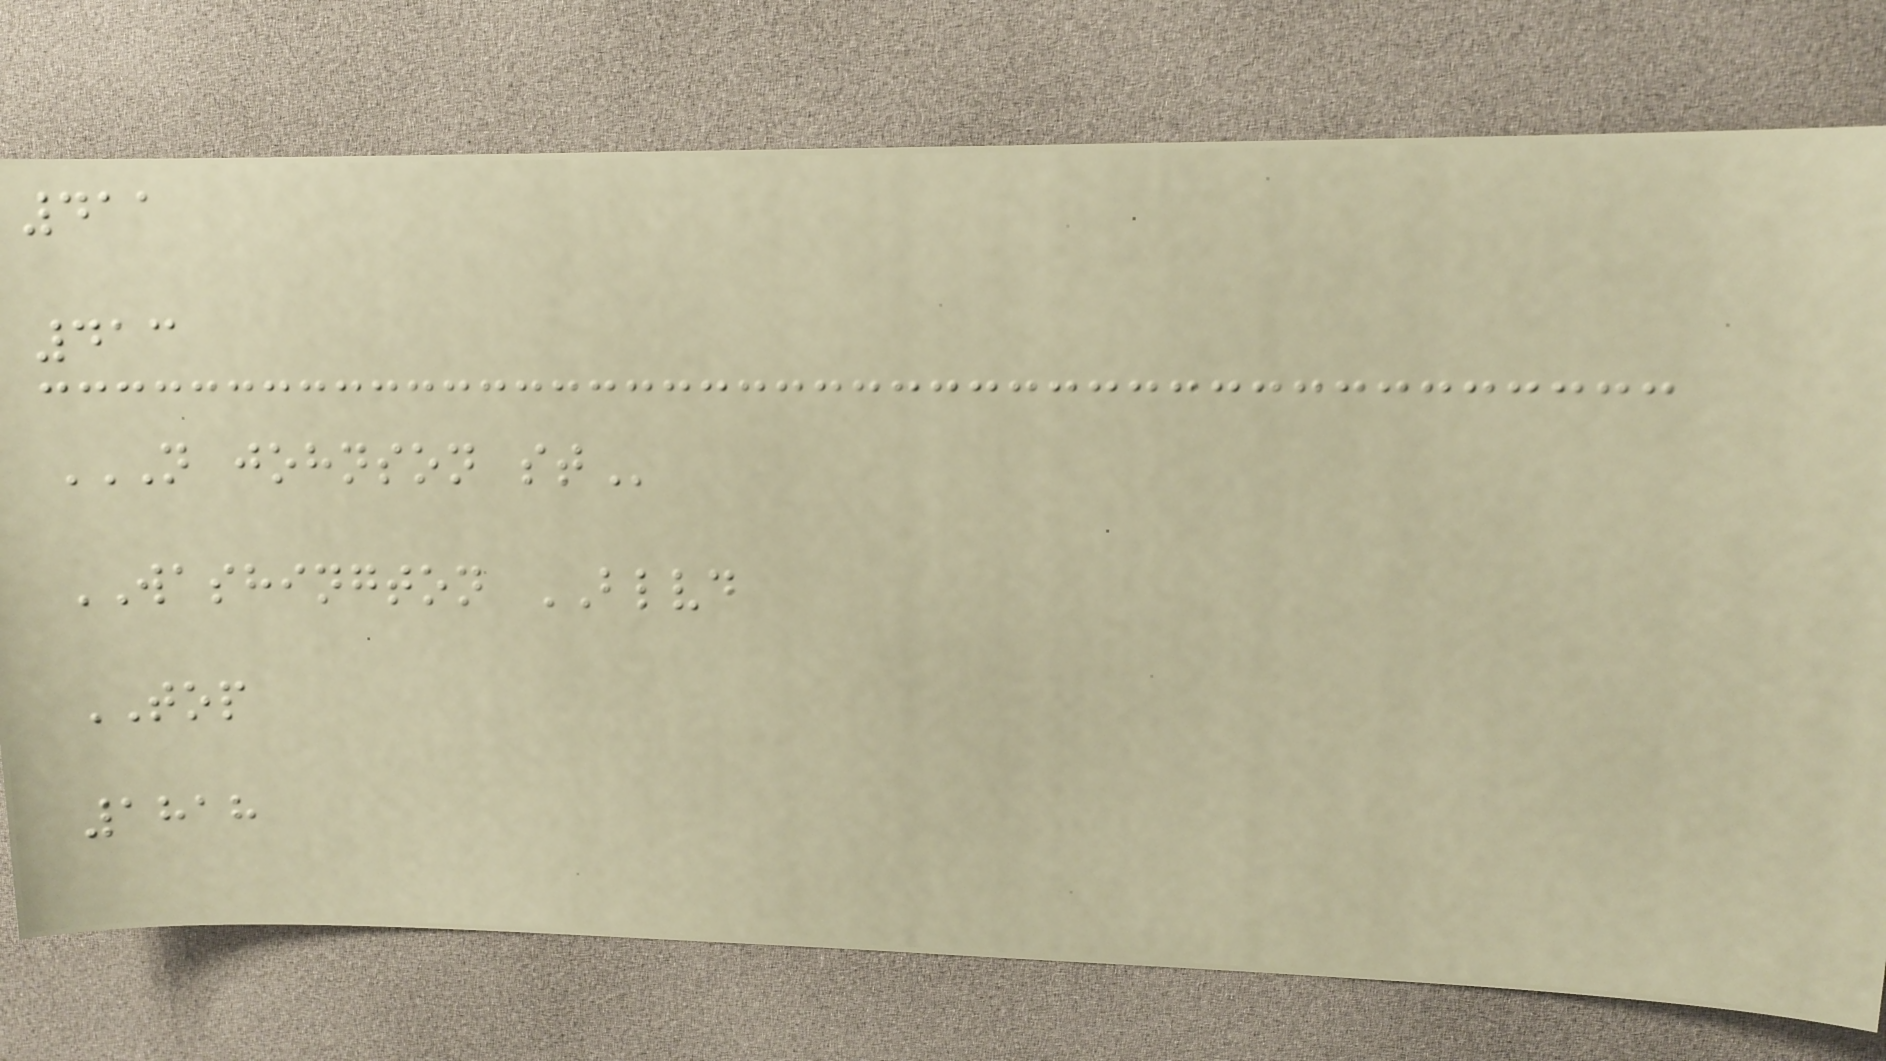411
413
N JOHNSON ST
WASHINGTON BLVD
TOP
1818
